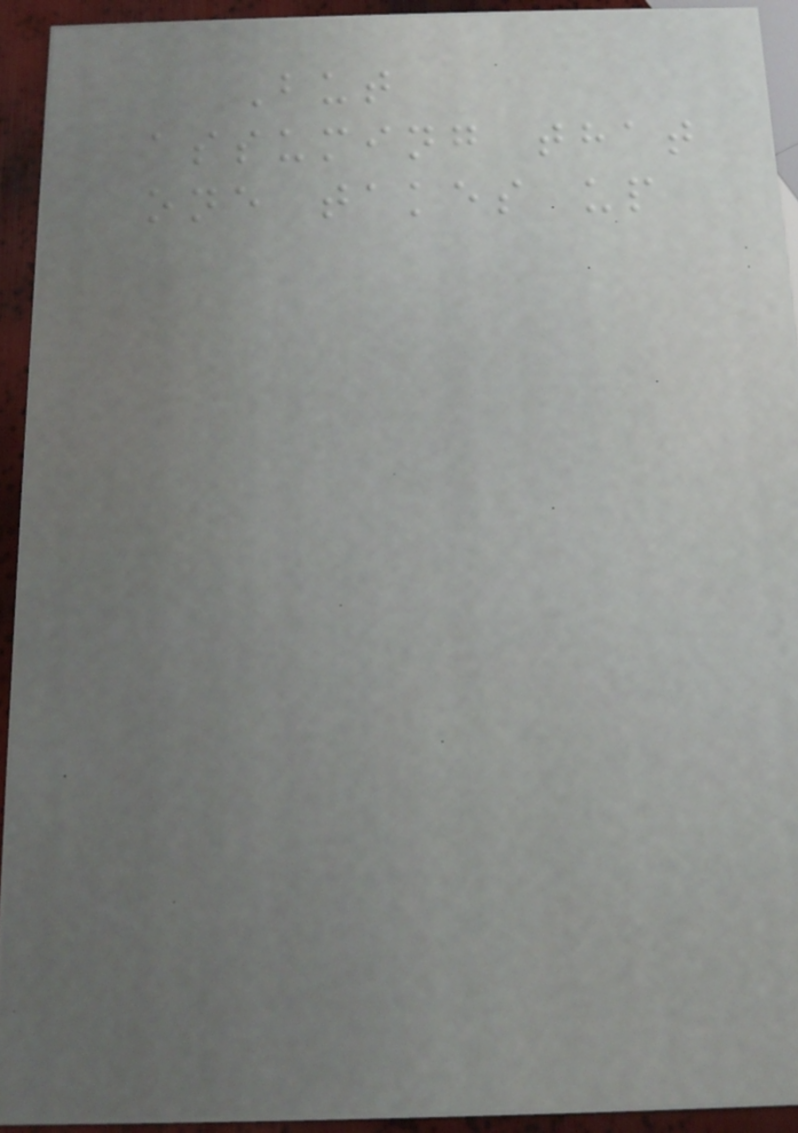But
assuming that
one takes up
